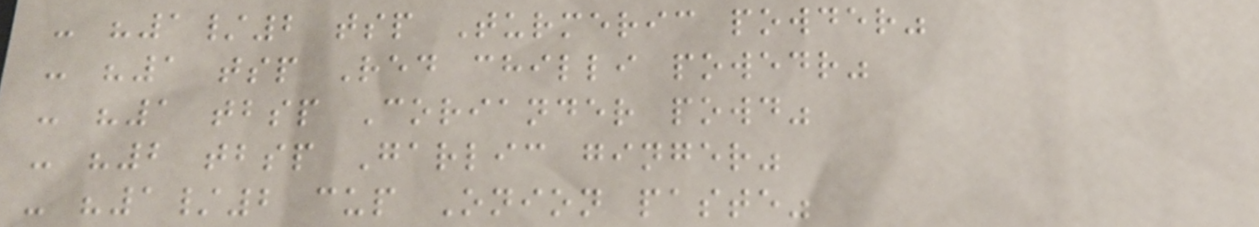- "1/2 tsp Turmeric powder"
- "1 tsp Red chilli powedr"
- "1 tbsp Coriander powd"
- "2 tbsp Garlic ginger"
- "1/2 cup Onion paste"
